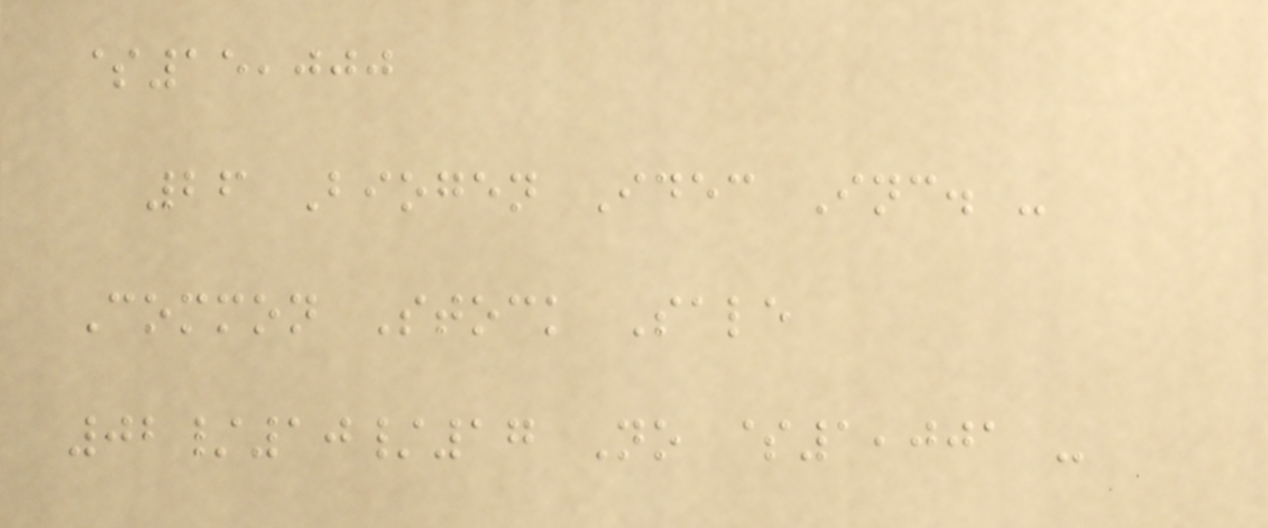$15,000
26 Biogen Idec Inc. -
Common Stock Sale
02/10/17 No $1,001 -
